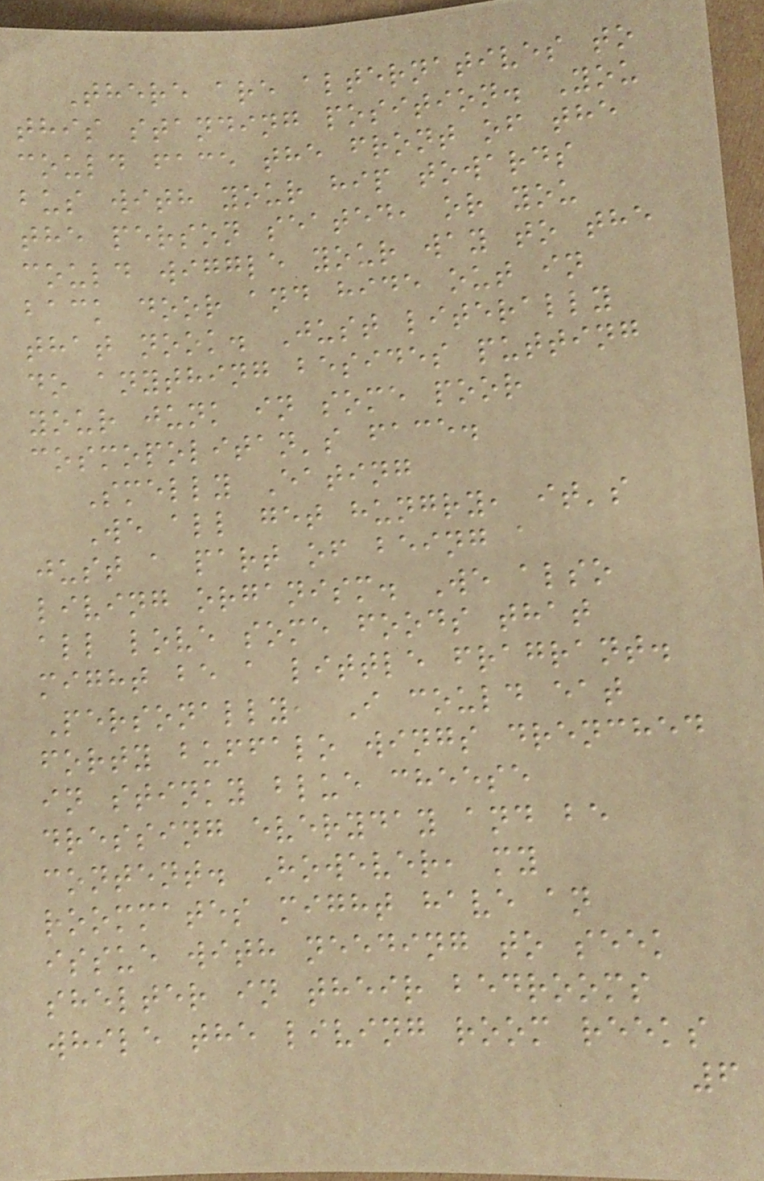There are alternatives to
this standing position. You
could face the front of the
bus with your hip towards
the person seated, or you
could wiggle your way to the
back door and hide out in
that nook. Just literally
do anything besides putting
your junk in some poor
cosmopolitan's face.
Smelly Eating
We all get hungry, it's
just a part of being a
living organism. We also
all love some foods that
might be a little fragrant.
Personally, I could eat
forty buffalo wings drenched
in stinky blue cheese
dressing everyday and be
content. However, my
roommates might have an
issue with needing to seek
shelter in their bedrooms
while the living room reeks
6
